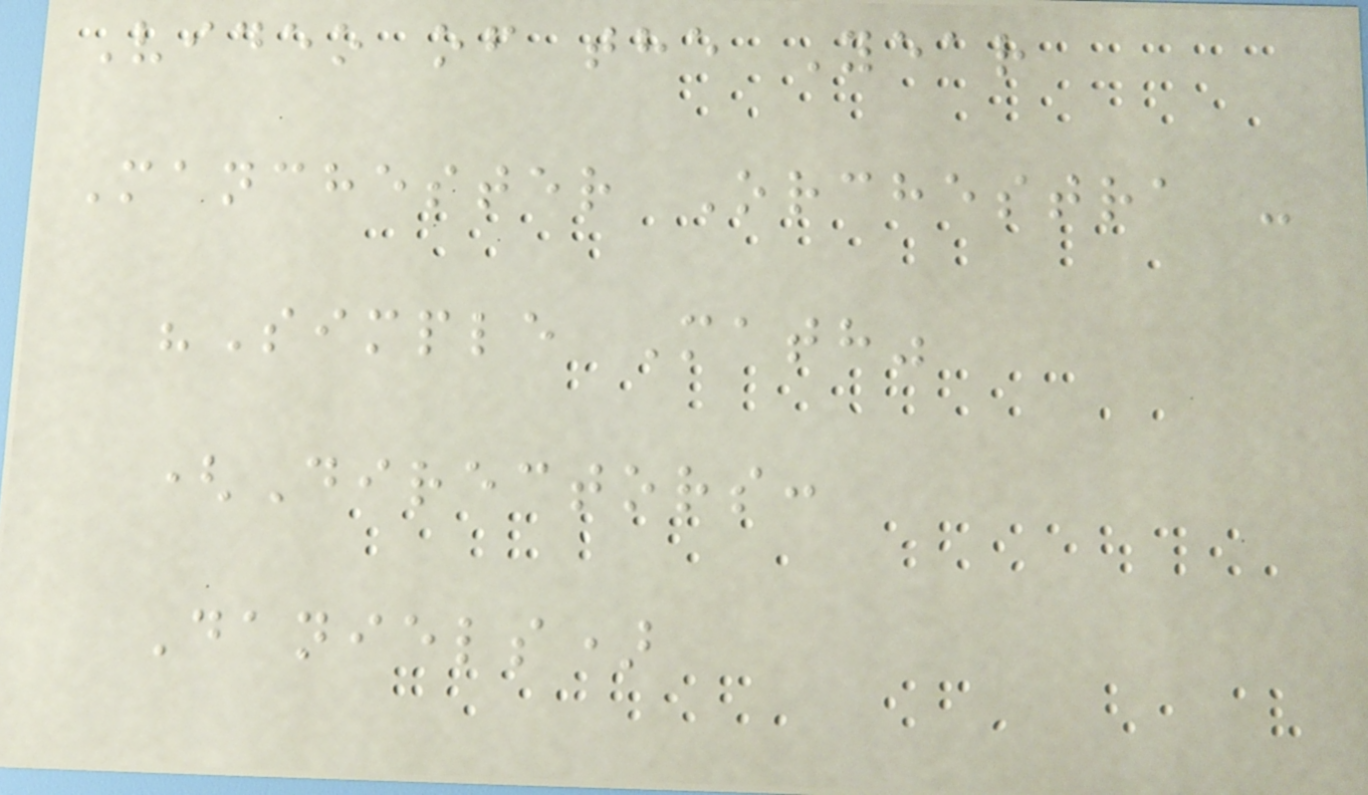Video of the Year
Manchester Orchestra -
"Simple Math"
(Directors:
Daniels)
